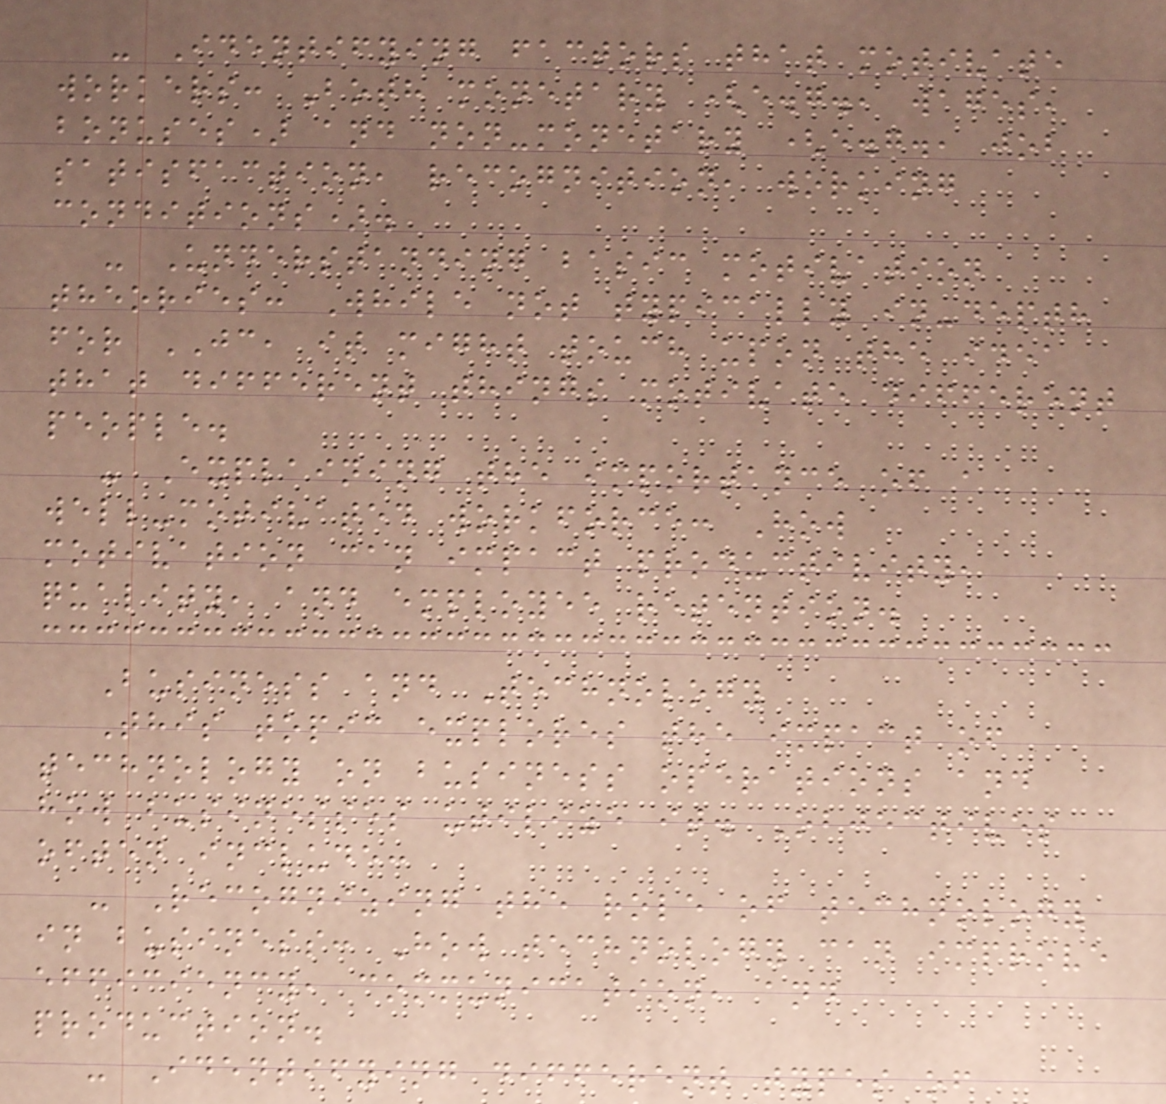- Identifying factors that motivate
workers: Both monetary (e.g., wages,
bonuses) and non-monetary (e.g., job
satisfaction, recognition, working
conditions).
- Understanding basic motivation
theories: While not typically in-depth
for JC, it might touch upon the idea
that different things motivate different
people.
- Explaining the importance of a
well-motivated workforce: How
motivation can impact productivity,
quality, and employee retention.
Business and Technology
This topic explores the impact of
technology on business operations and
how businesses utilize it. Objectives
often include:
- Recognizing the role of technology
in business: How technology can improve
efficiency, communication, and
production.
- Identifying different types of
